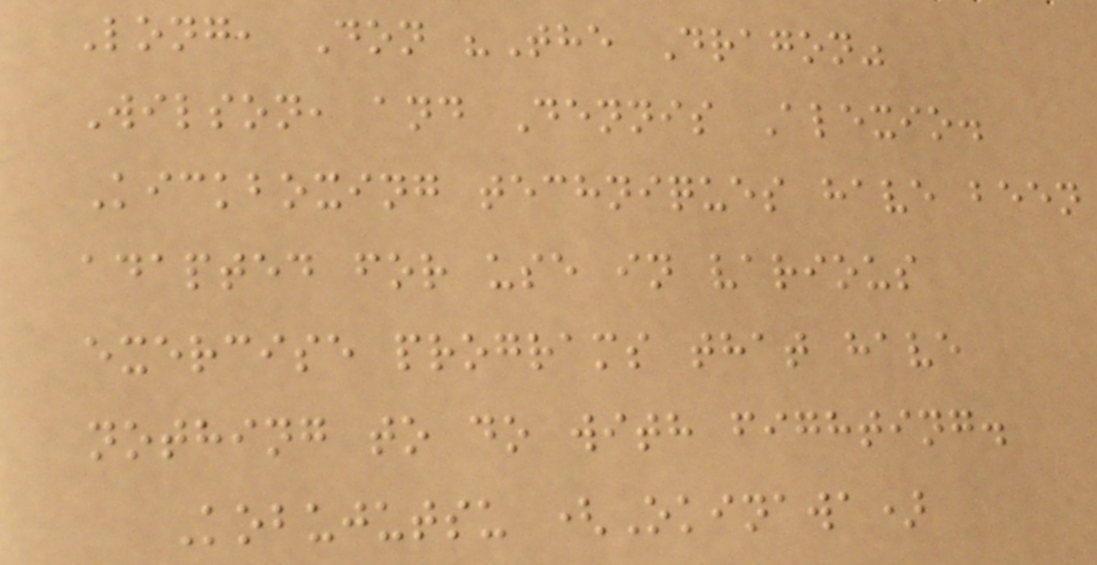Long, Don "The Dragon"
Wilson, and Dennis Alexio.
Kickboxing techniques have been
adapted for use in various
exercise programs that have
nothing to do with fighting.
Kobujutsu (Okinawa)
